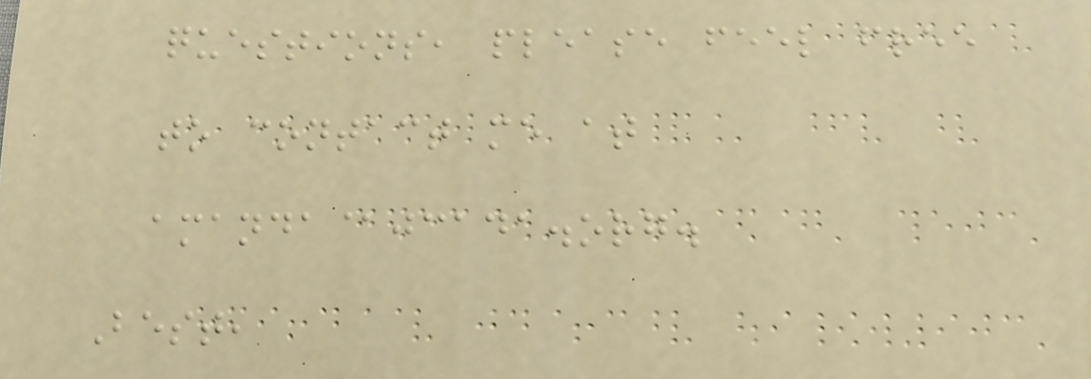questions, please feel free
to contact me at
amanda@jcada.org.
Best,
